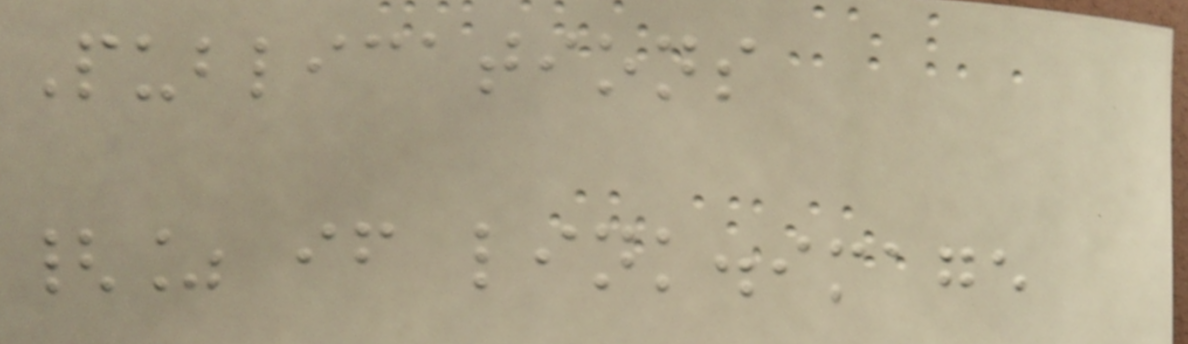Publications
{% if link.image
